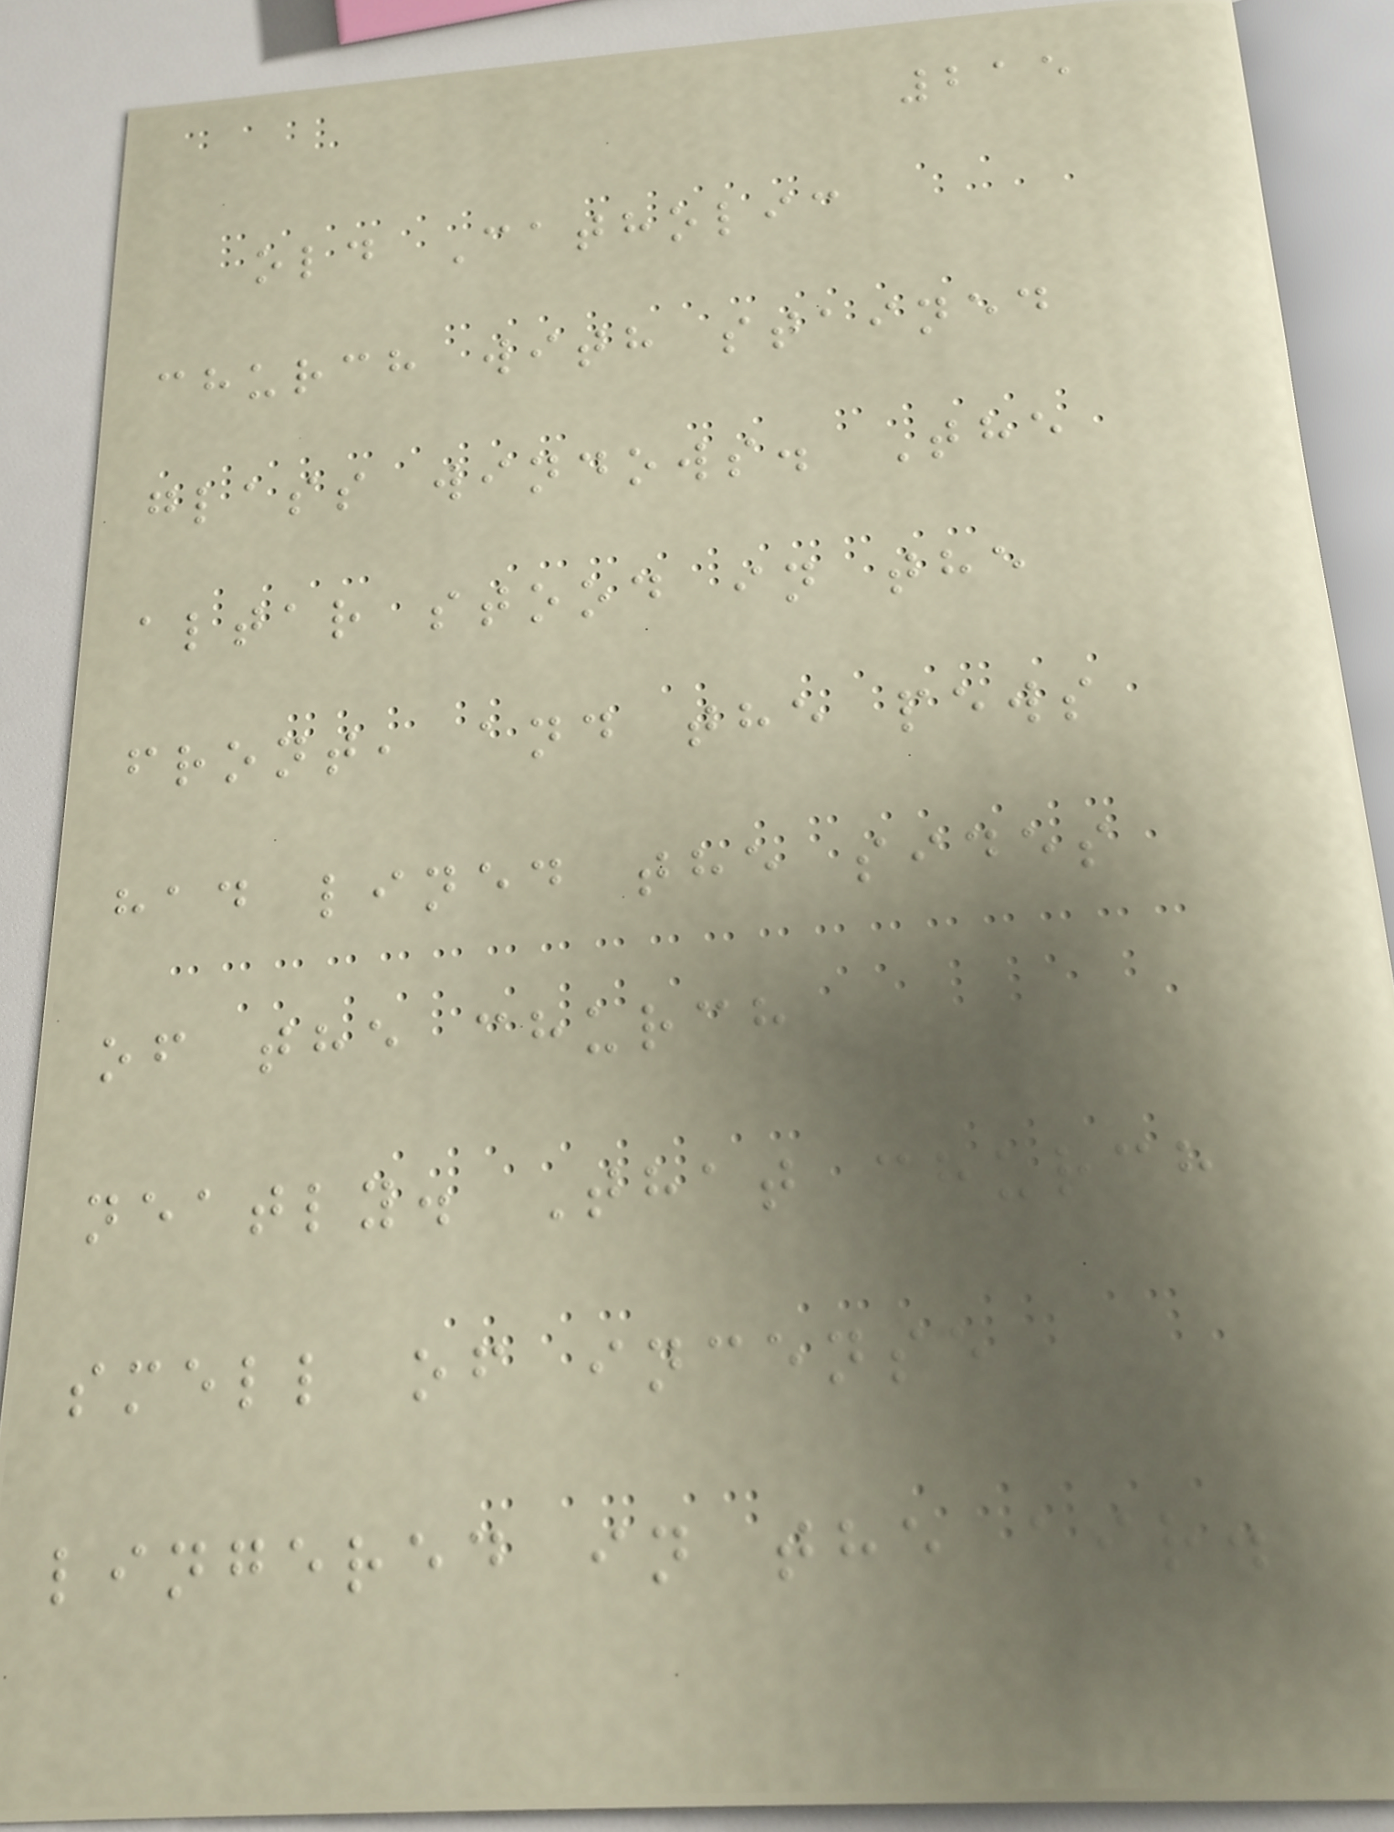215
old Catholic
church with stained
glass windows. The
altar stood in the
front, and the pews
had lined the sides
of the church
neatly. That church
smell of incense
lingered in the air.
